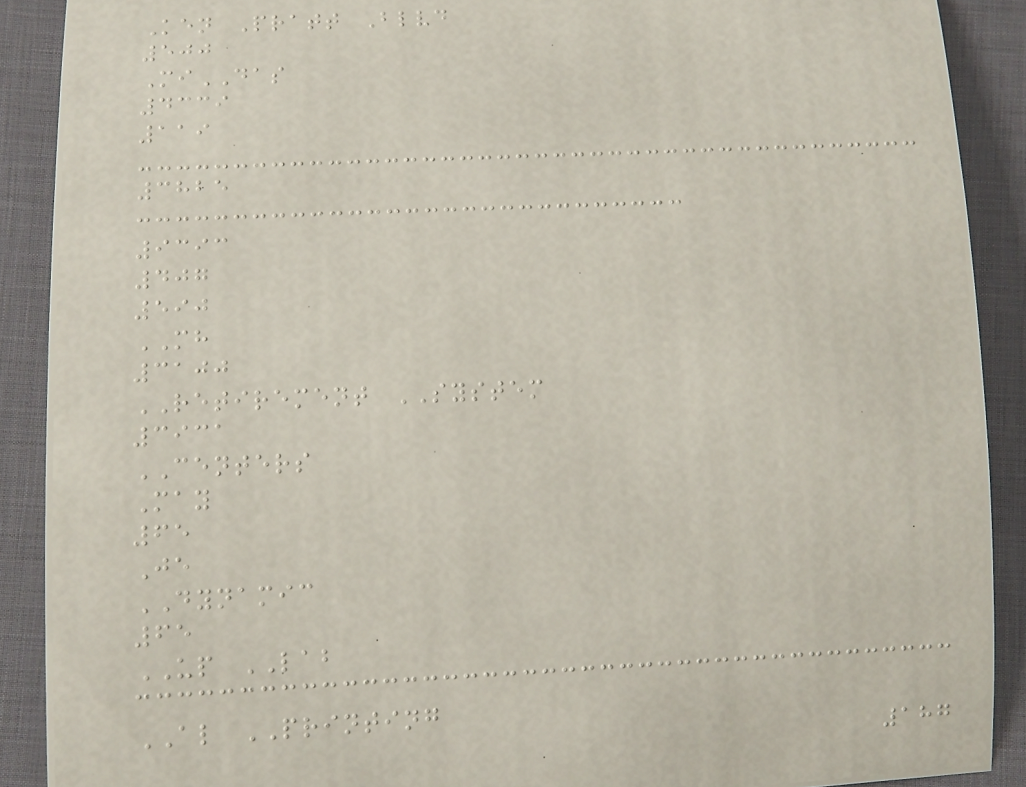Ken Pratt Blvd
500
MiDAS
4339
119
3825
9393
407
590
MH
3100
RETIREMENT SYSTEM
3931
CENTERS
May
65
Je
DYNAMIC
65
UP LAB
AL PRINTING
187
